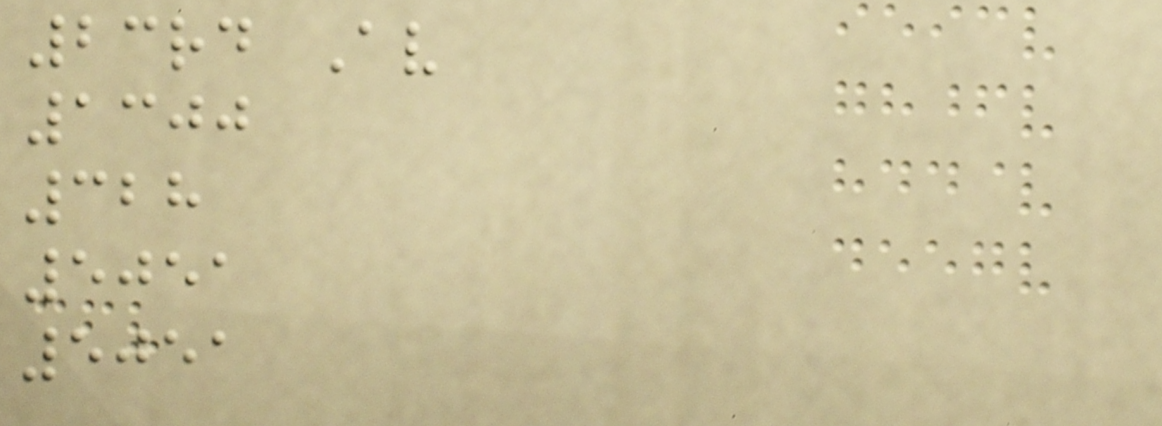23rd Av
1300
328
5051
5051
